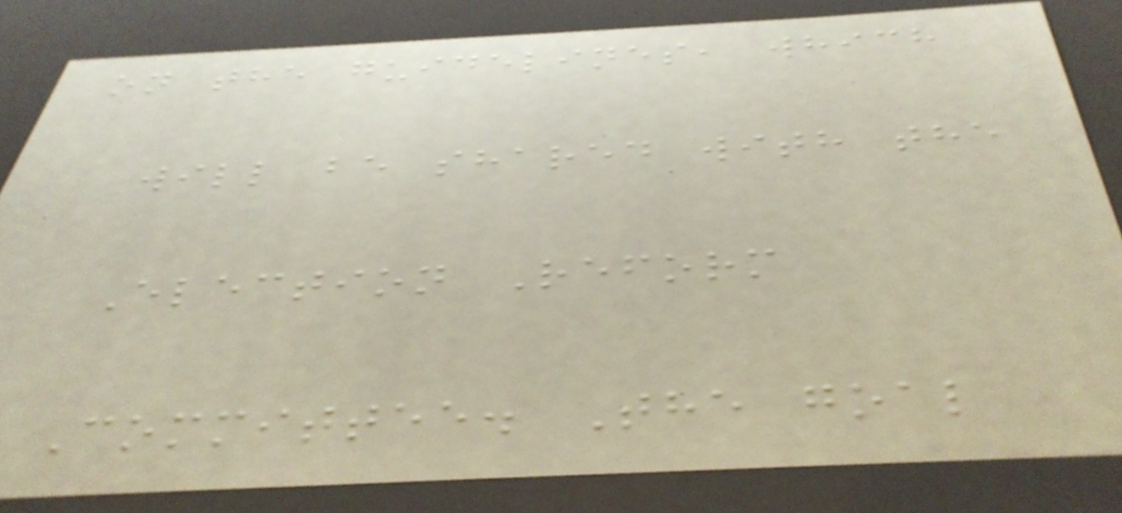on the guidelines, which
will be shared with the
Election Reform
Committee. The goal
